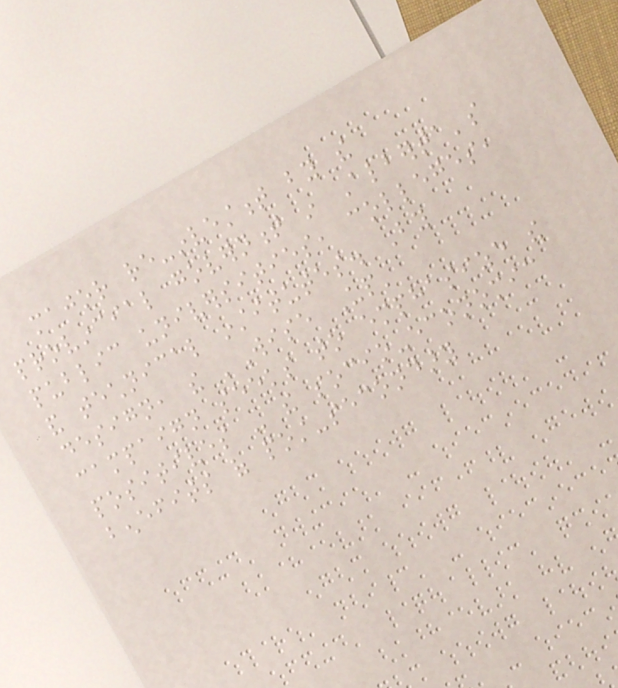major re-investment by the
provincial government in Alberta's
public universities, colleges,
and technical institutes. By
design, the 'Wise Up'
campaign seeks to emphasize the
positives - the socio-economic
benefits of post-secondary
